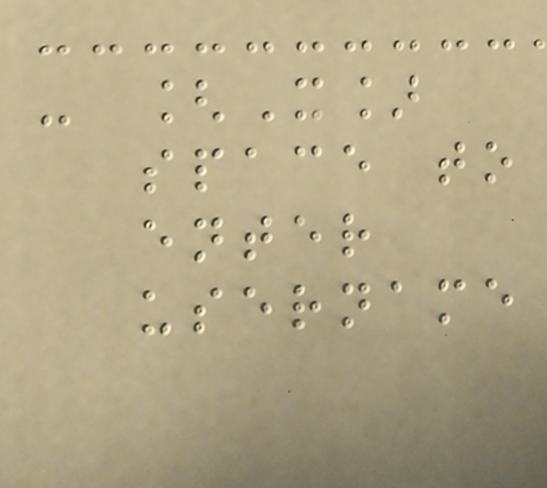- [X]
space to
enter
username
